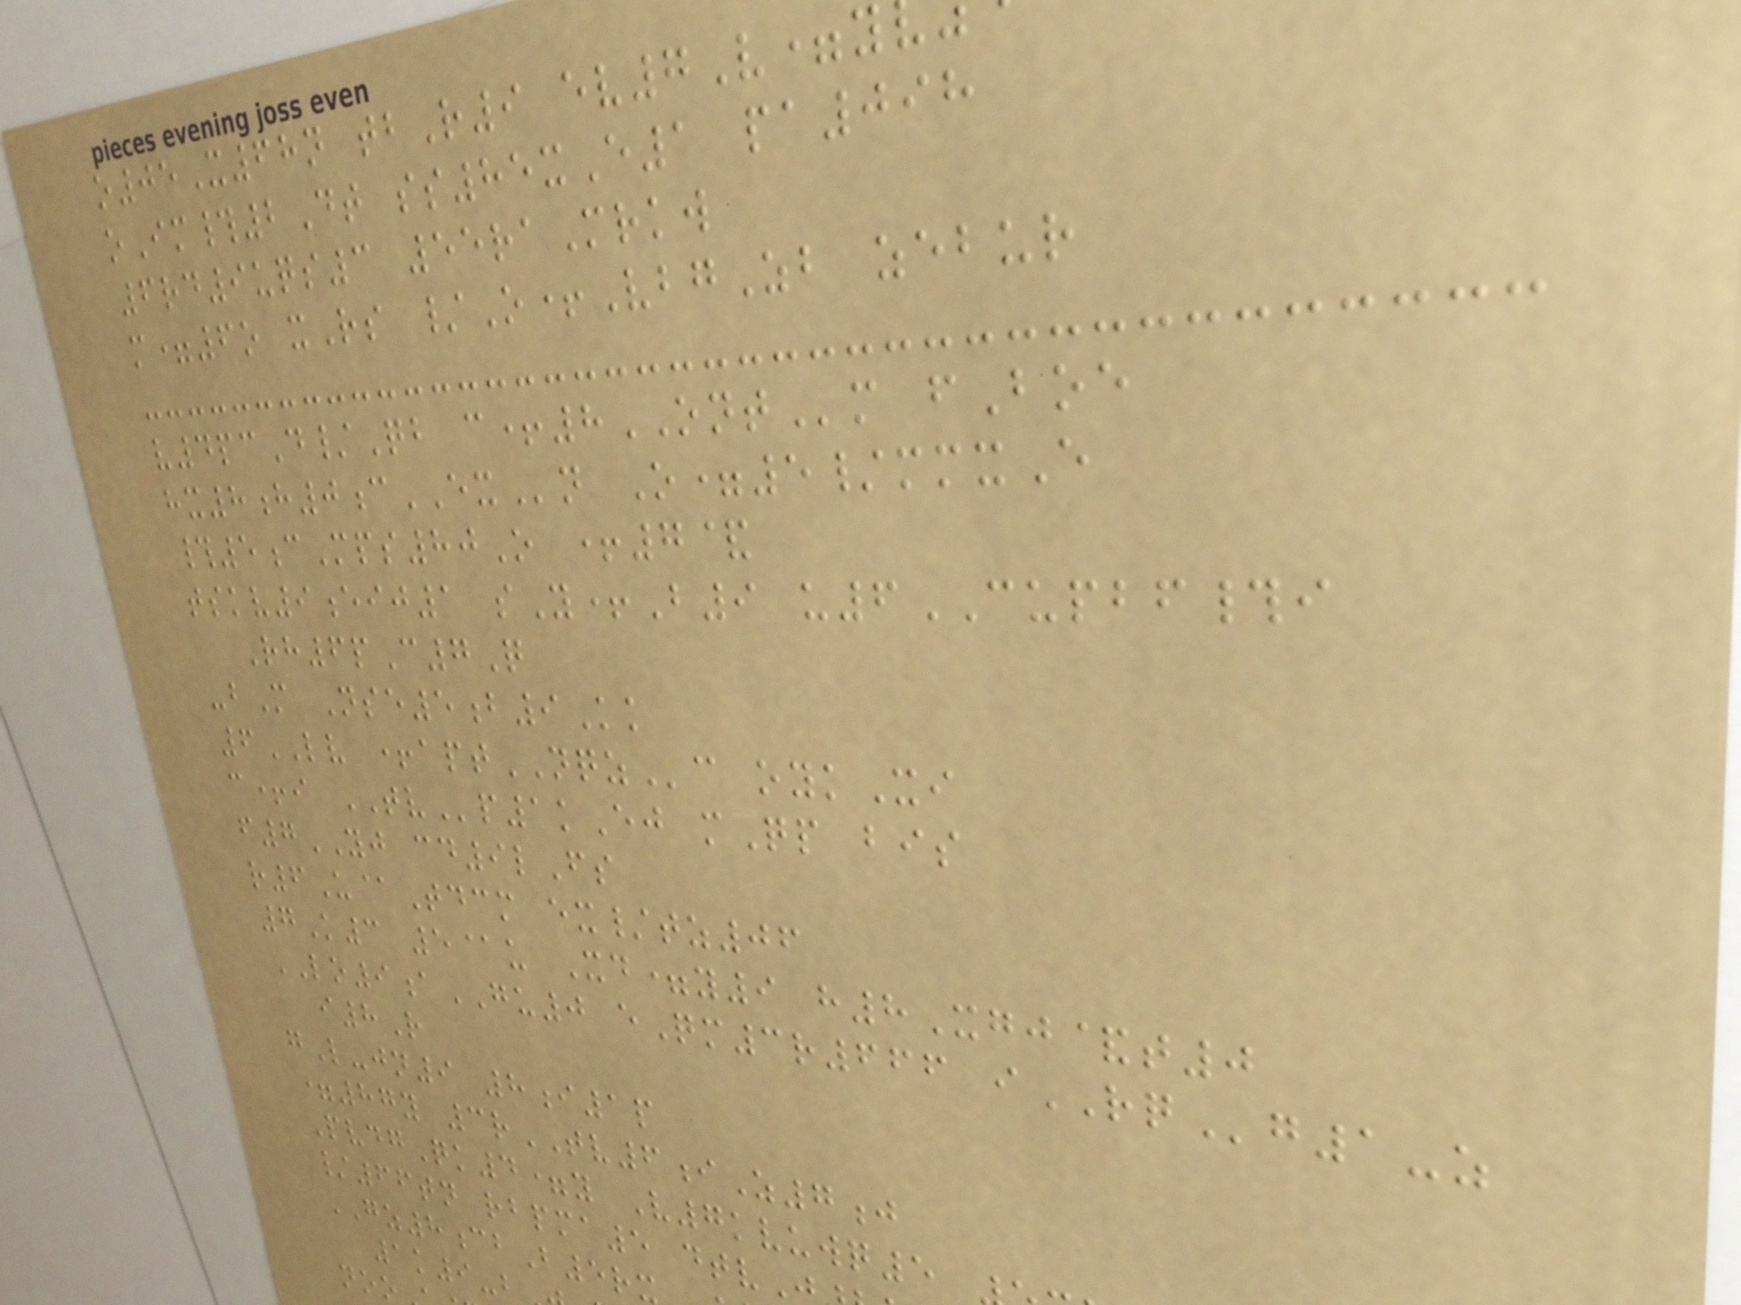o05X68n tbR9 ev7V=y
oIm#2Dt ss85xE1 pa098
6rd9uqs3 55raMrkw
m=6o xRs /O+VbgZb zebur
v4pcD/Qb c+8ONTm fBoe
hx8h0cEXn O=5/mmxE
#5cMps80O +7&
tskv9eij1 sY+B9 u6CUPBF#i
Rh6pC7Q
-bM Nse5b9Kk
6LV +aptNQZc oykXi
c+i TVp1kEj mQp bis
f7YJ cd9lFs
r6U@Tdcm ex/tz06
7K3 5@u Xd=y9 h8Xgj&t0
LO9aGU0 eQm3r666 iRQg1-z
i8R
gL-jn9 8i1p
=87y 3rTV6iZ7j
PvdgQk4=y V7kvuwq5
/66tn rbpma5 dtv
GZ8cbB5rx
1k9-b
